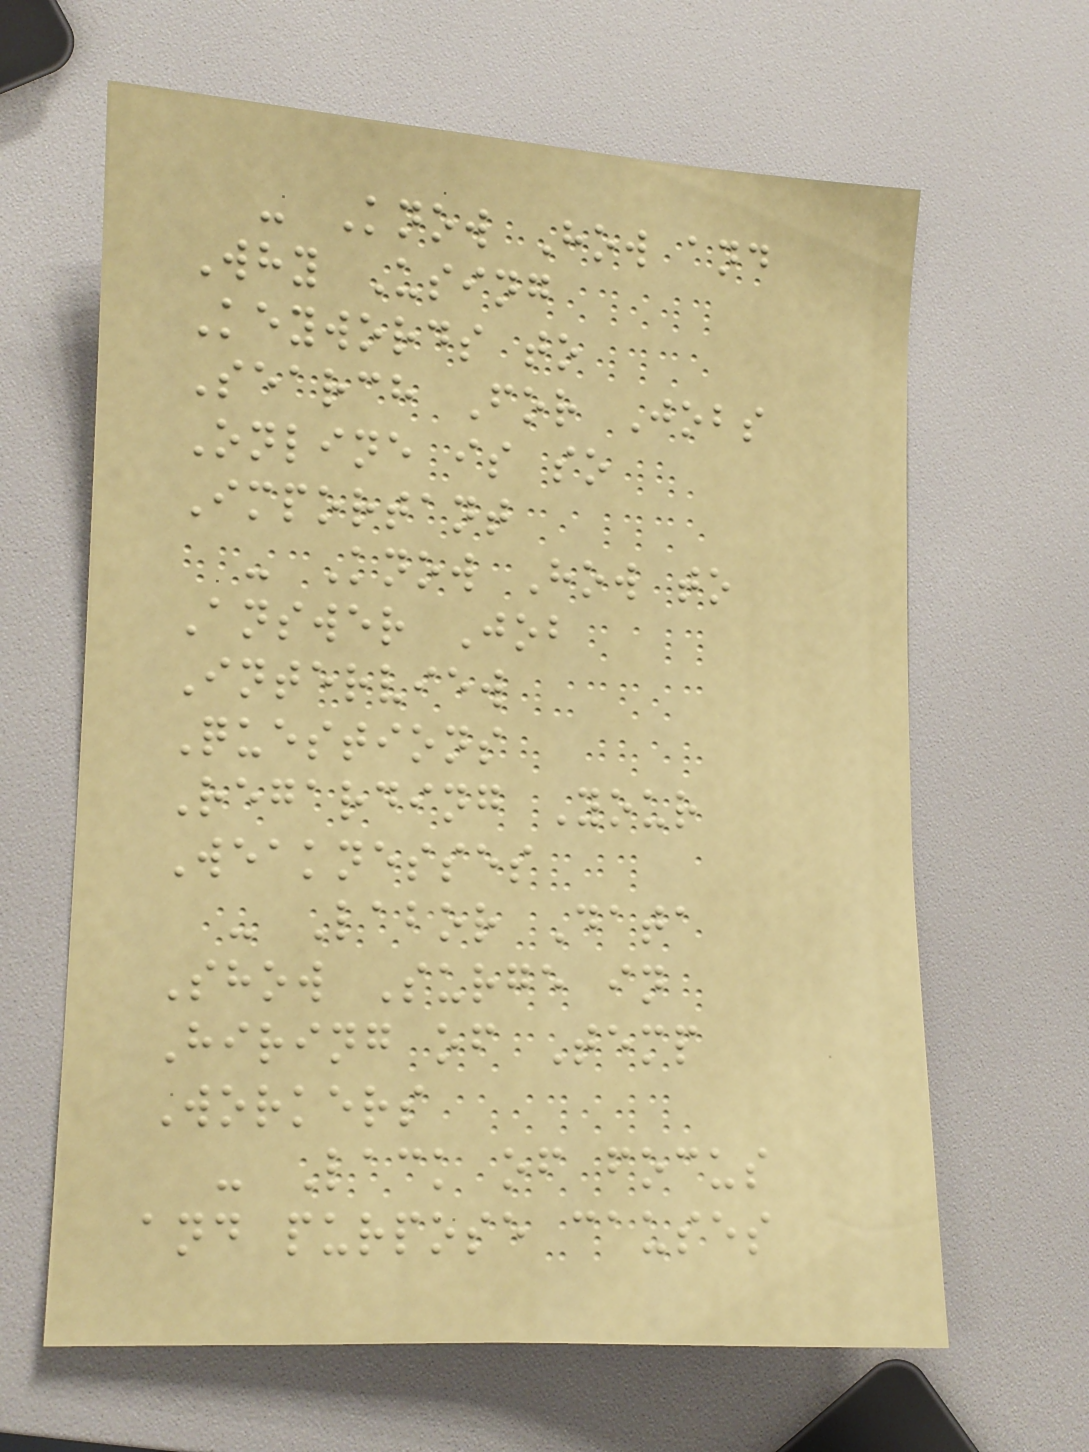- Know How and
Why Using
Keywords to
Search For Jobs
Online is so
Important
- Know How to
Answer Job
Interview
Questions
Regarding Your
Weaknesses
- Labor Data
Show Surge in
Hiring of Temp
Workers
- Lack of focus
and purpose causes
